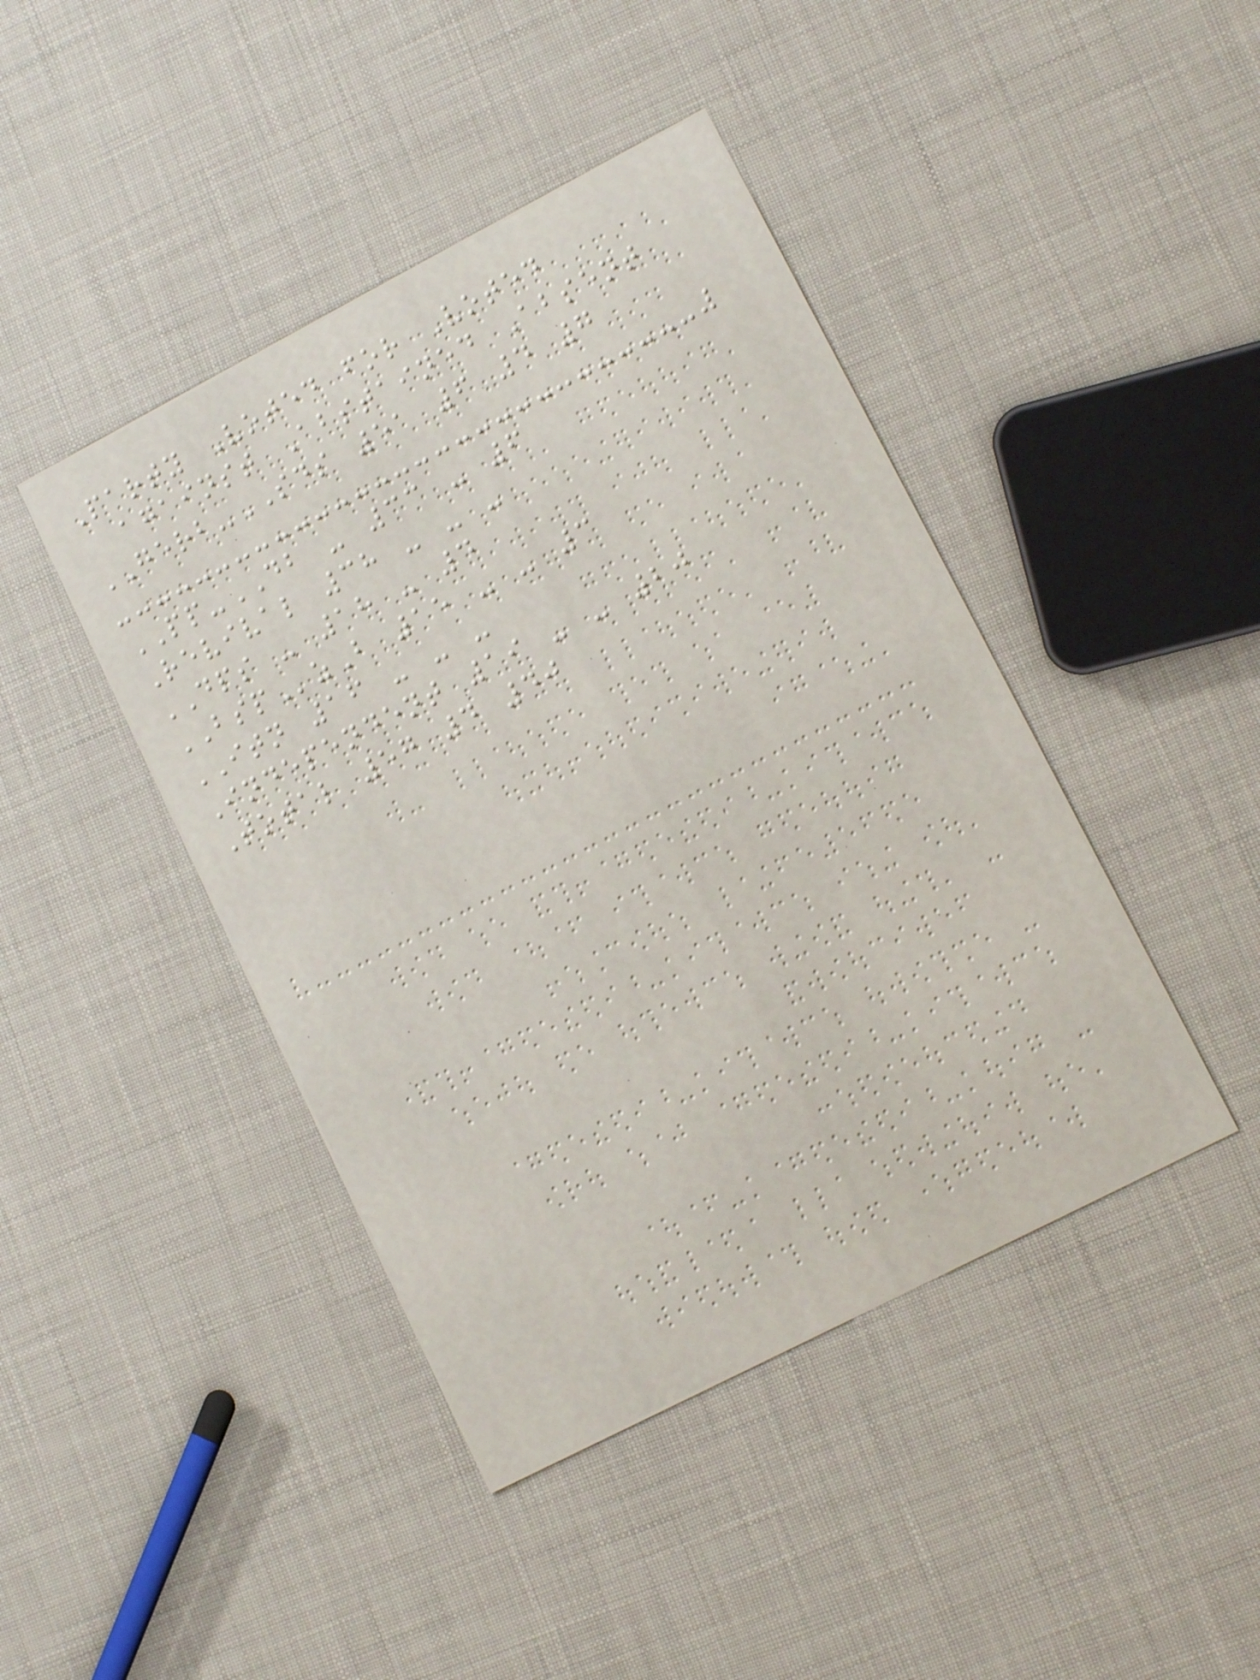Party Voted for Voted
against Abstained Absent
GERB-SDS 51 6 4 7
PP-DB - 33 - 6
Revival 38 - - -
DPS - 18 - 4
BSPzB 15 - - 3
ITN 16 - - -
Independent 19 - - 20
Total 57 4 40
